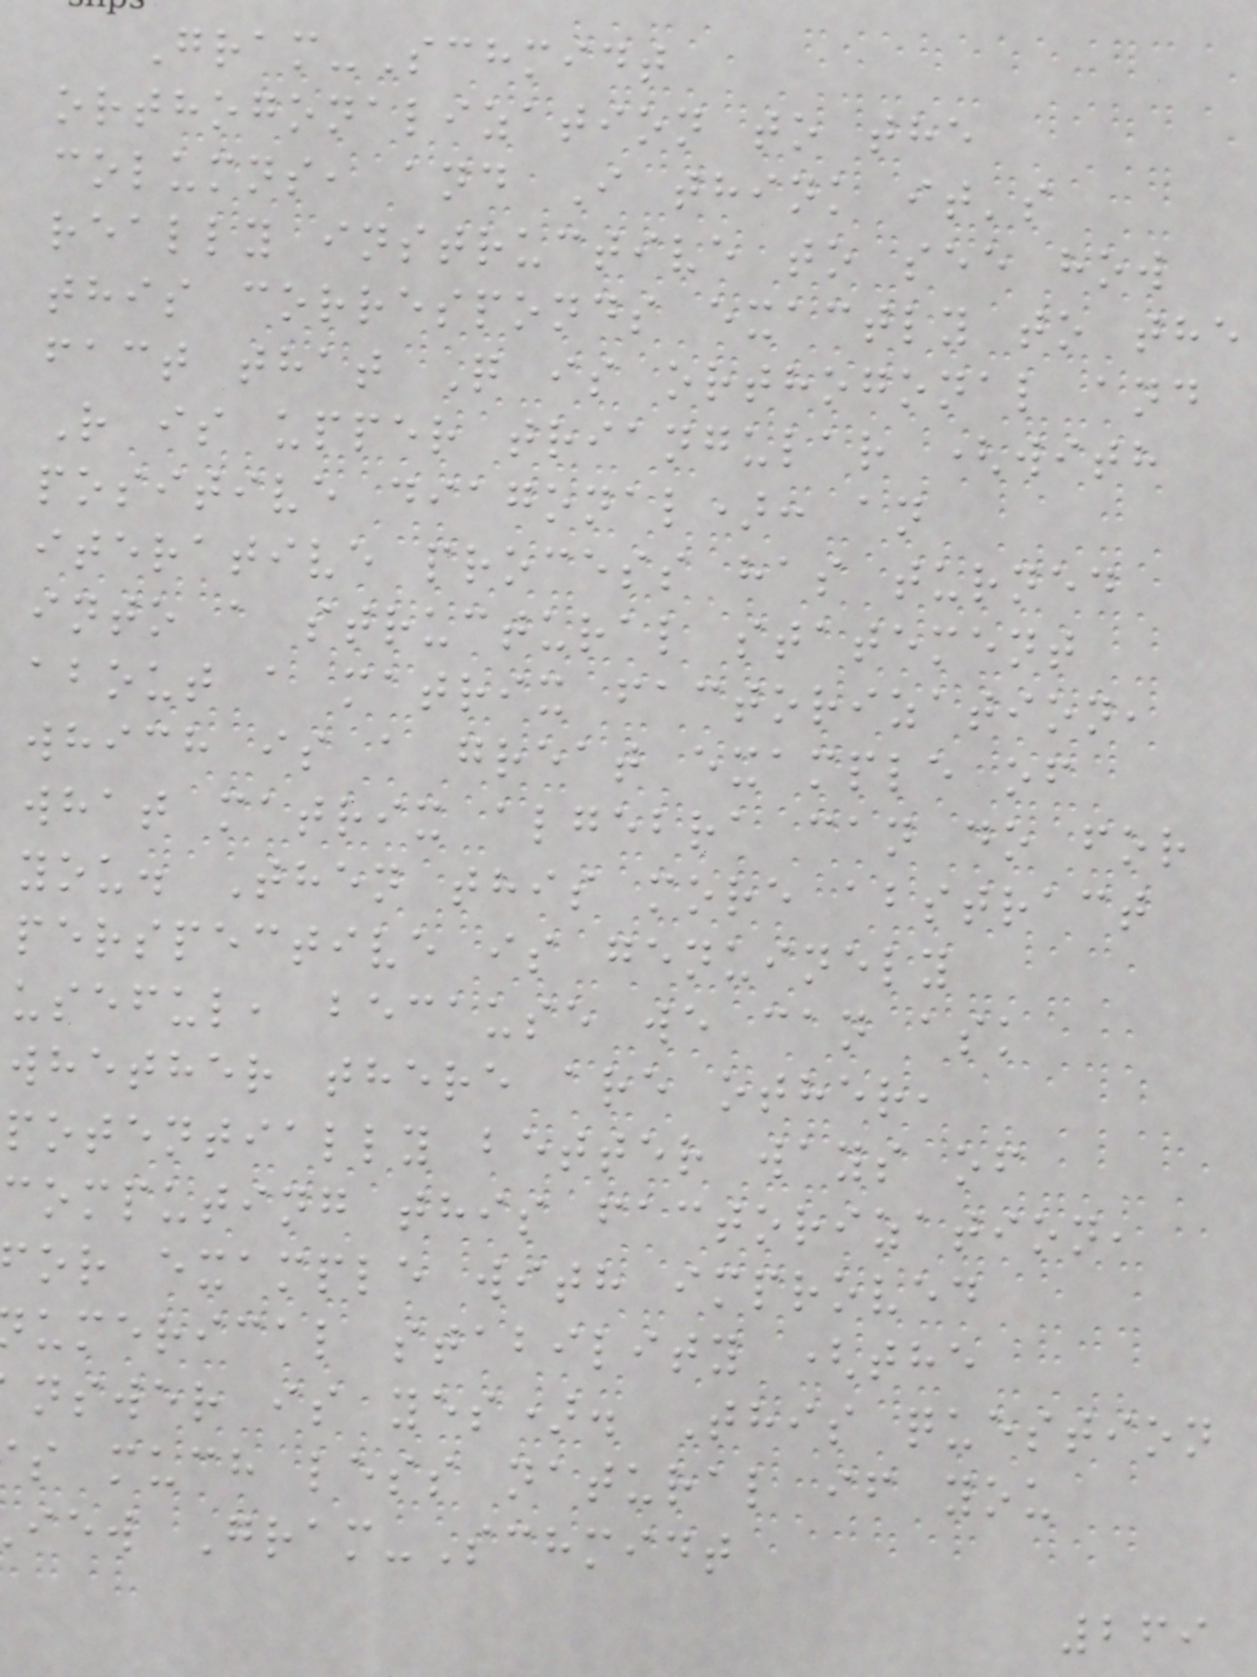Gram-Schmidt
orthogonalization to the
columns, and I think it's
really instructive to see how
this corresponds exactly to the
fact that Q is orthogonal and
R is upper triangular (with
positive diagonal): an
iterative process has turned
into a structural statement
about a matrix factorization,
which is a great example of
what matrix algebra can do for
you. Then this more abstract
perspective is genuinely
useful, because we can ask
whether there are other,
potentially better ways of
computing this factorization,
or example with improved
umerical stability (the
nswer is yes). This question
s much less natural if you
iew Gram-Schmidt
269
